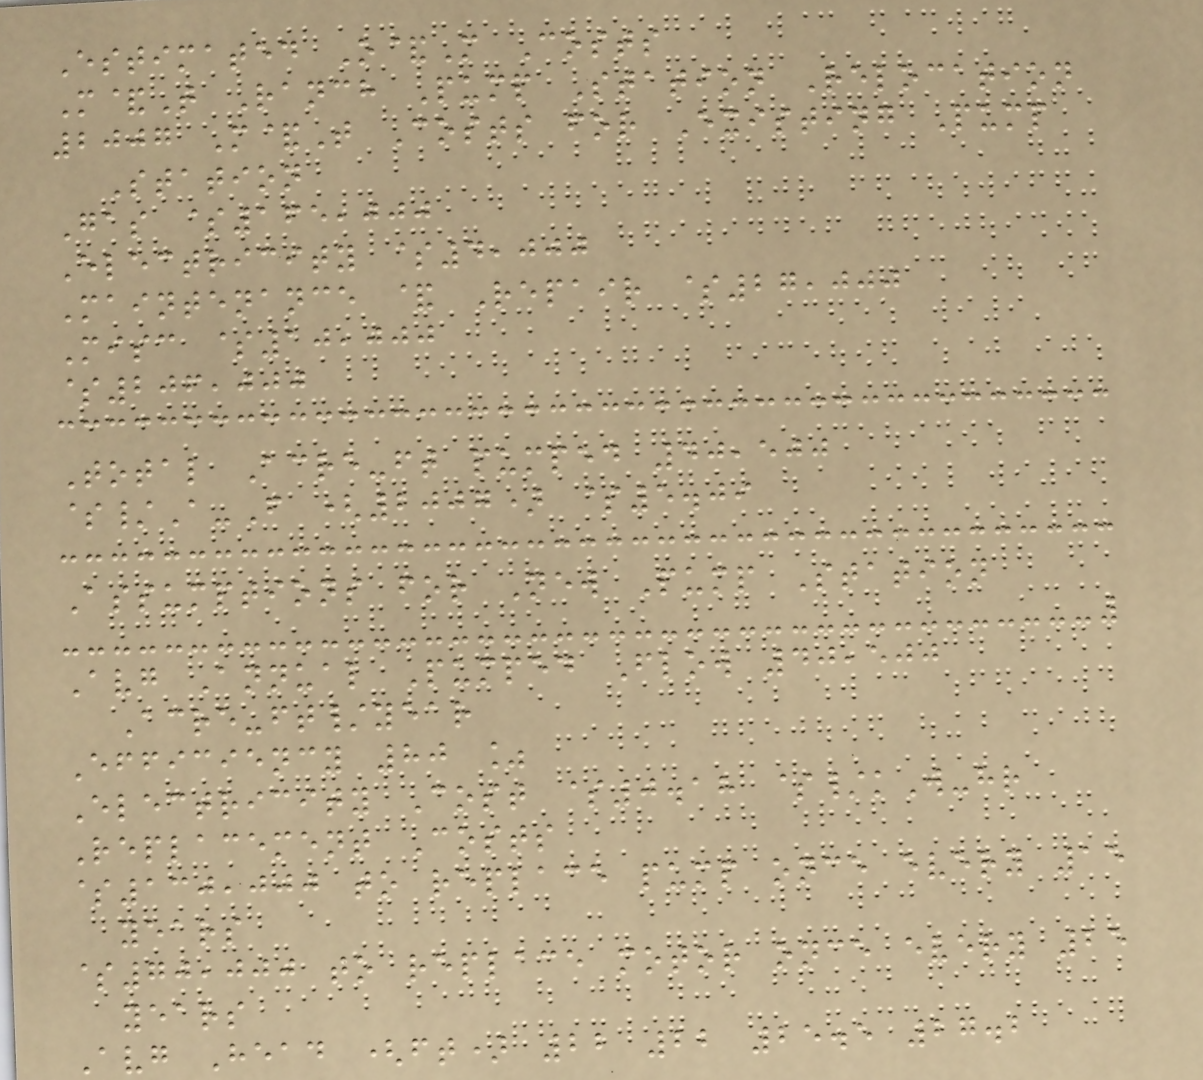Estimated O&M Costs
M&T Ranch Pump Station Relocation
2007 M&T Costs for Existing Pump
Station
Gas $165,000
Electricity $4,000
Maintenance & Repair $27,000
Misc $10,000
$206,000
Total Acre-ft pumped 40,500
$/A-F (2007) $5.09
Assumptions for New Pump Station
Avg Annual Pumped Flow 40,500
Acre-ft/year
Efficiency 80 %
Electricity Cost $0.18 $/kW-hr
Replacement Costs
$130,000 to replace pump once every 15
years
$70,000 to replace motor once every 25
years
Avg Head (ft) 22 22 25.5 27.2
